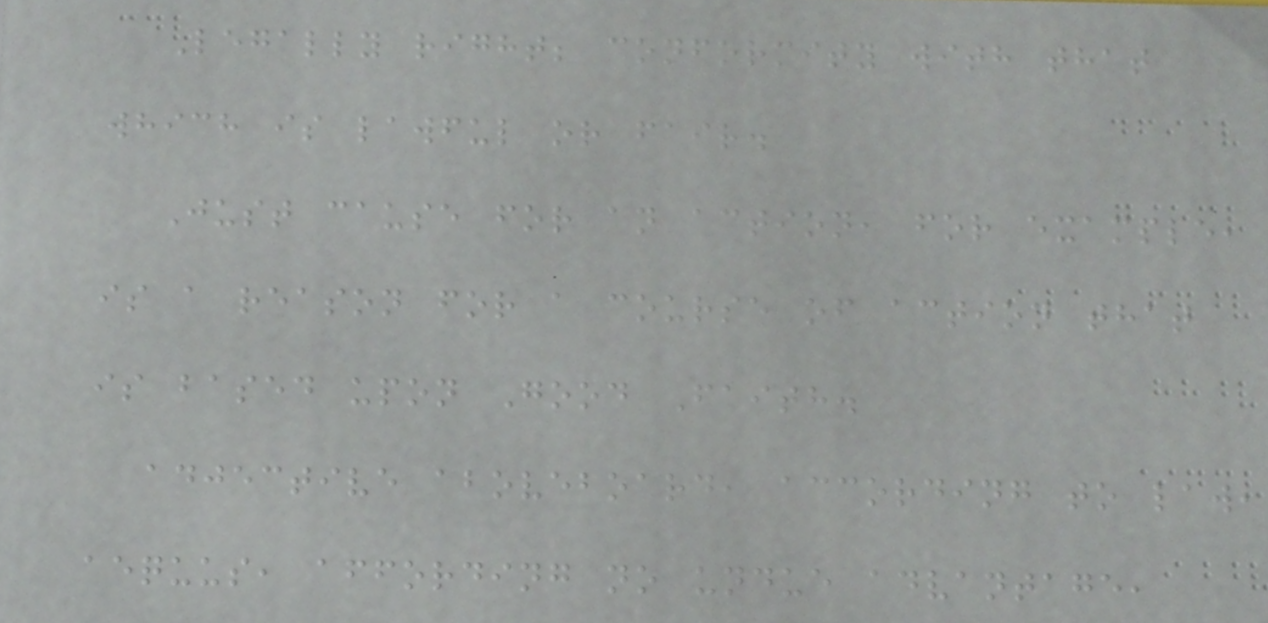Legally right; conformity with that
which is lawful or fair.
Just cause for an action, for example,
is a reason for a course of action that
is based upon Good Faith.
adjective aboveboard, according to law,
aequus, affording no undue advantage,
